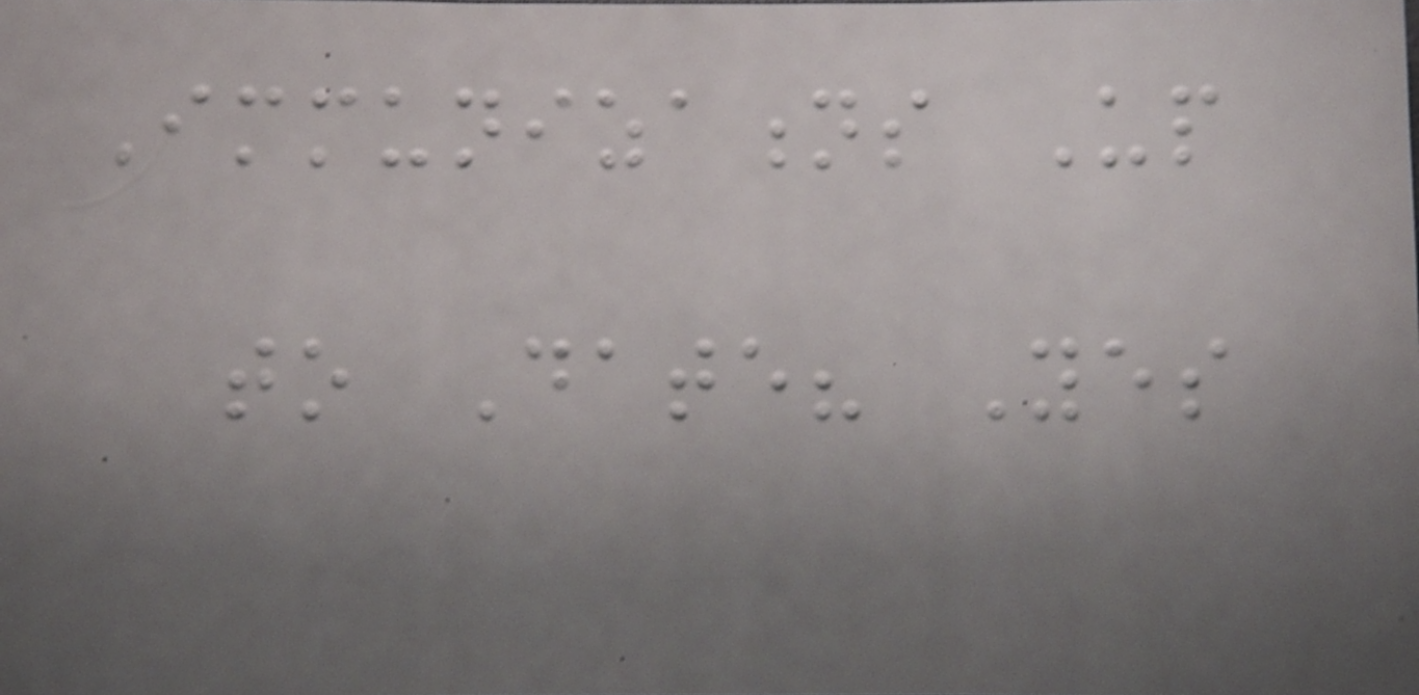Immunizations Up
to Date? Yes
